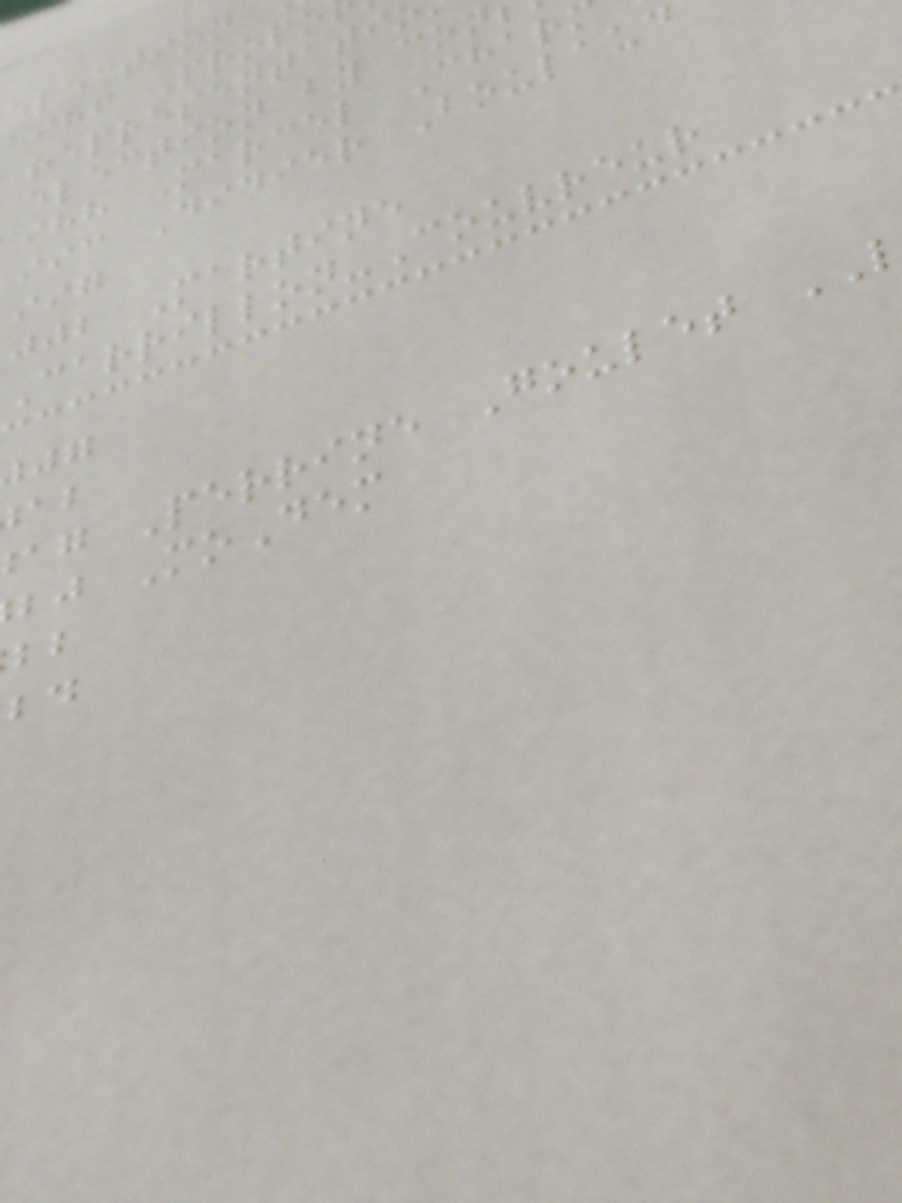election
aihf Propo
representati
election by con
ihh Marcel Char
iic Didier Boulaud
jjb Martine
Carrillon-Couvreur
ag Perrine Goulet
bj MoDem
